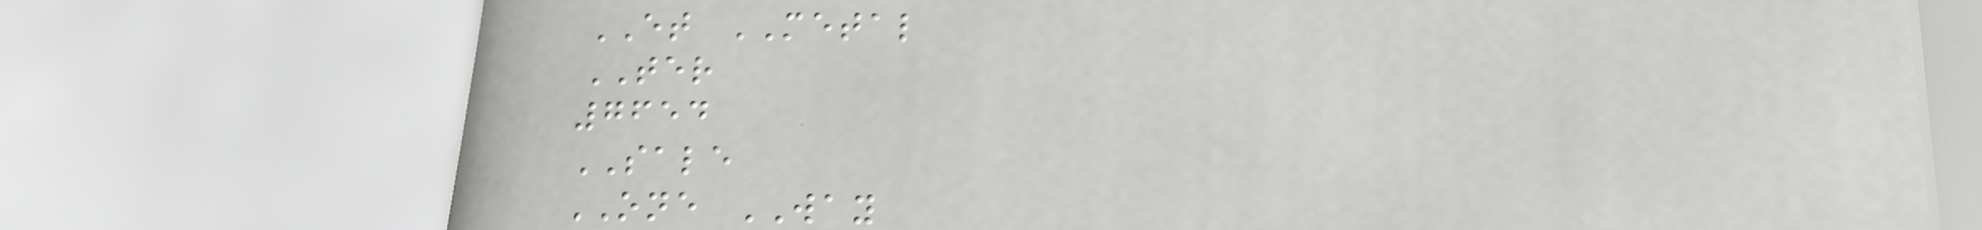ET METAL
TER
7654
SALE
ONE WAY
